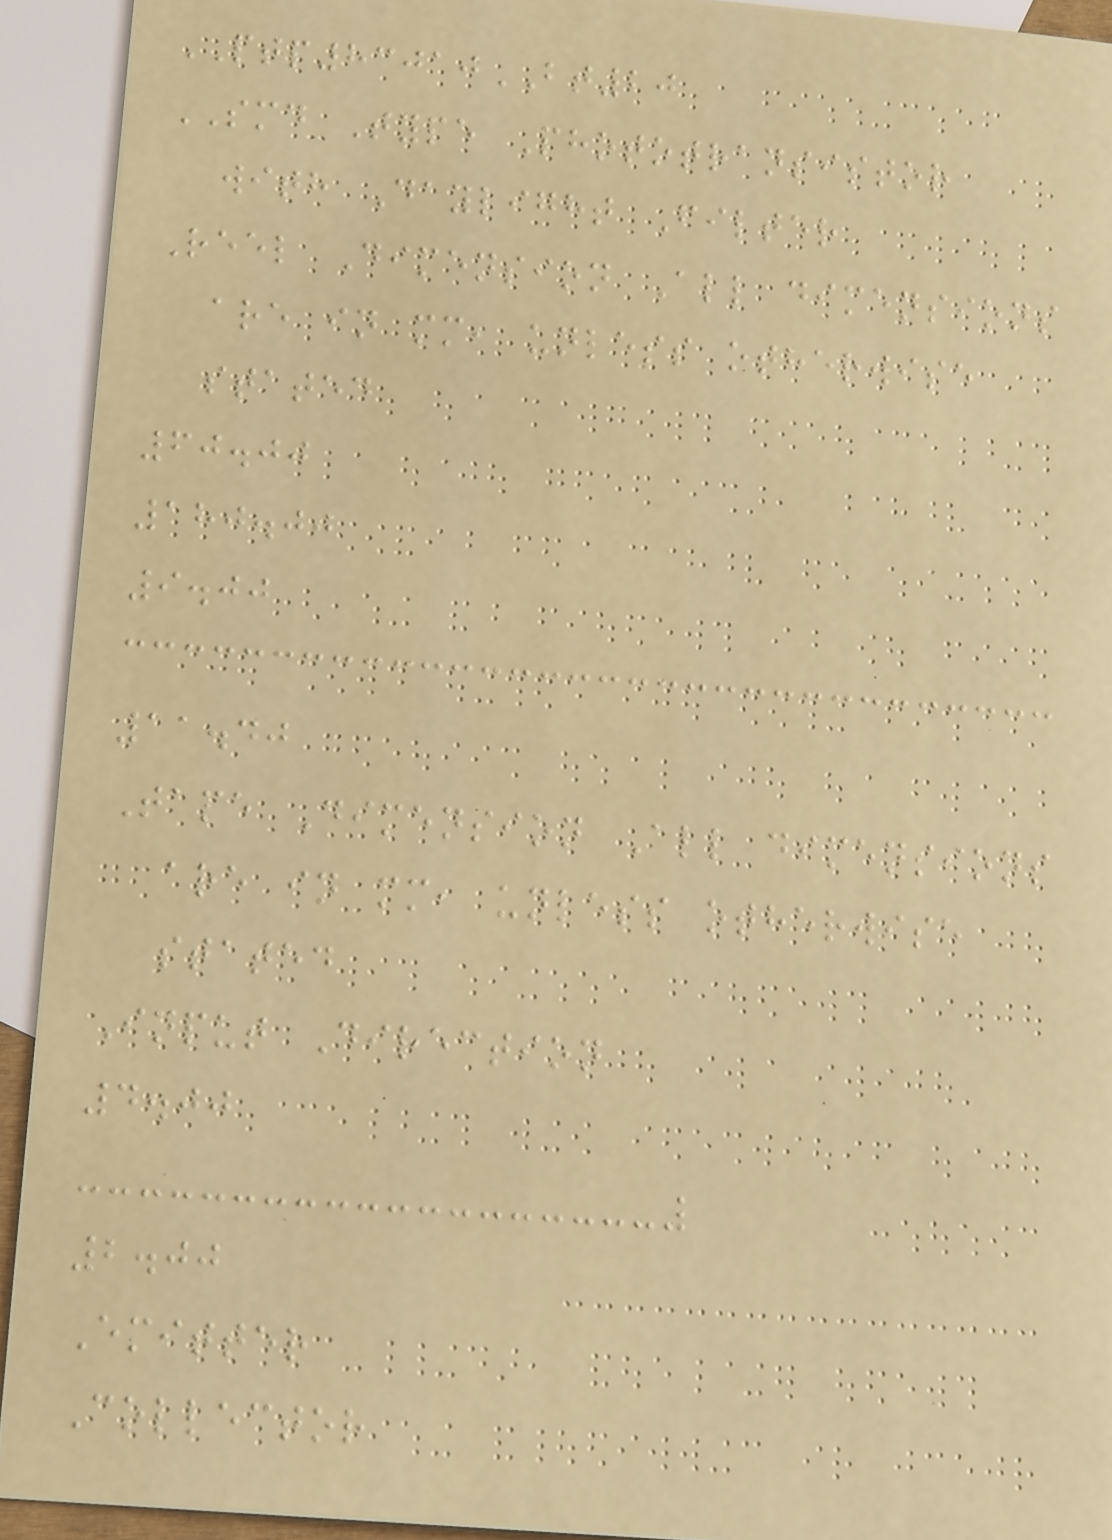PTP83010BT20
SMD Type Phototransistor
with Daylight Filter
Reel Dimension All dimensions
are in mm, unless otherwise
stated
60.00
180.00
9.00
11.40
Tape Dimension All dimensions
are in mm, unless otherwise
stated
Input Direction
4.00
2.00
Emitter
Collector
